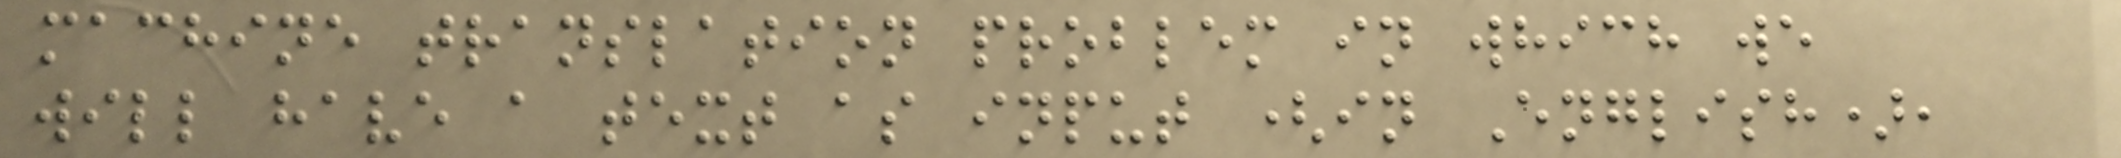machine translation problem in which we
will have a text as input (in English),
